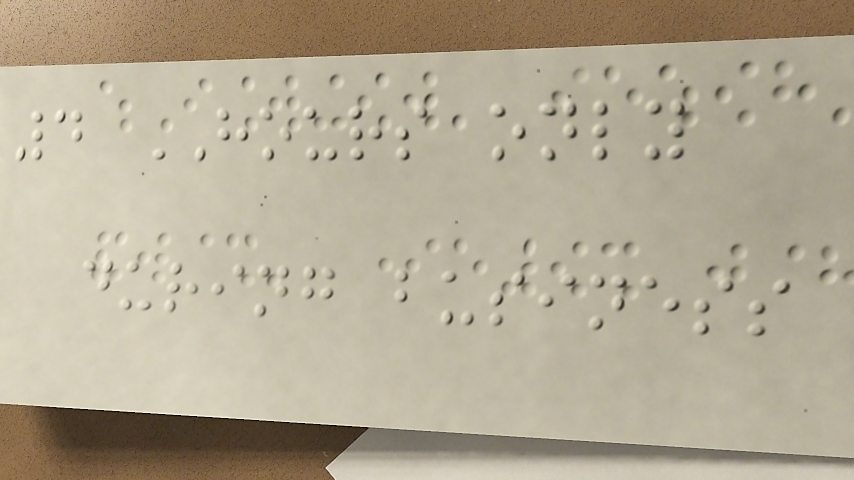4 HOURS only
during business
